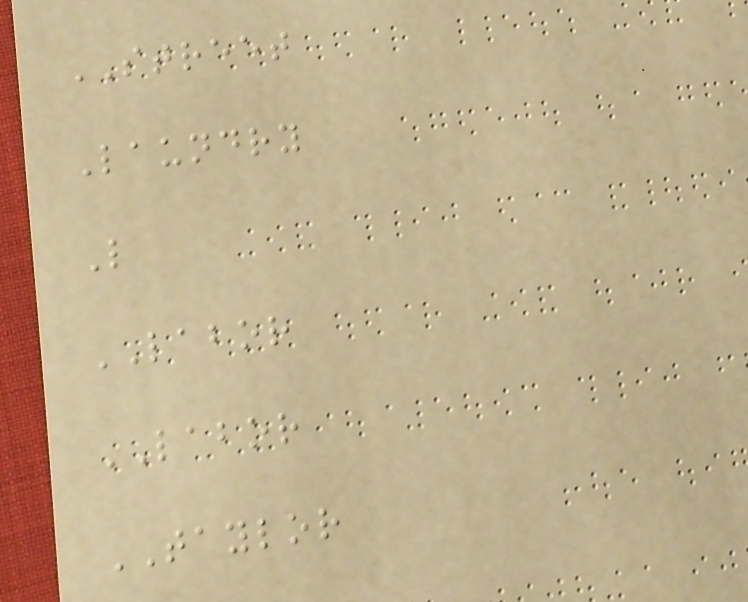STREET
Laundry
L
LABOR
LABOR
TAYLOR
